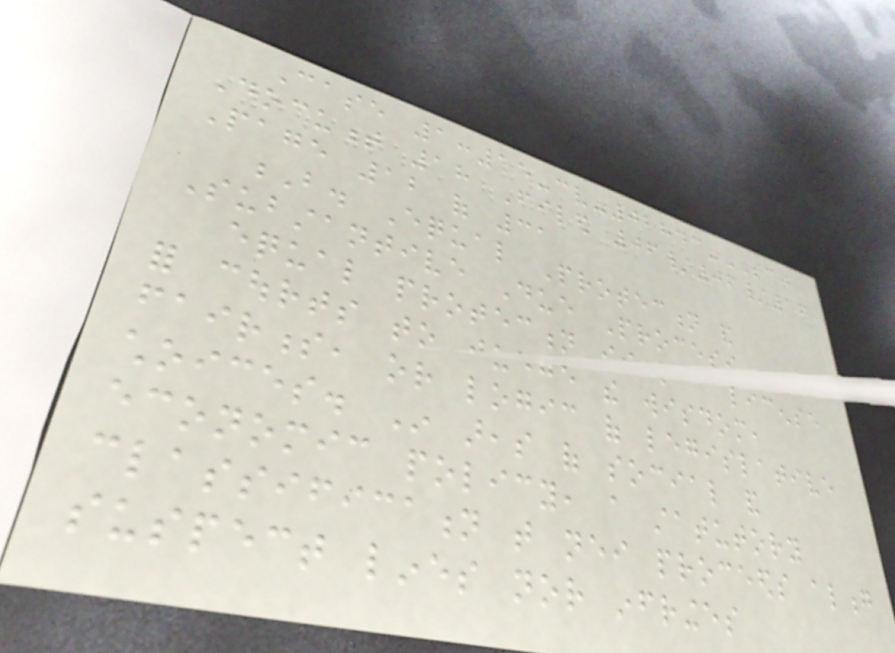Case 1:15-cv-02843-SCJ
Document 18 Filed 06/06/16
Page 12 of 31
B. Equal Protection and
Substantive Due Process
equal protection is not a license
for courts to judge the wisdom,
fairness, or logic of legislative
choices. In areas of social and
economic policy, a statutory
classification that neither proceeds along
suspect lines nor infringes
